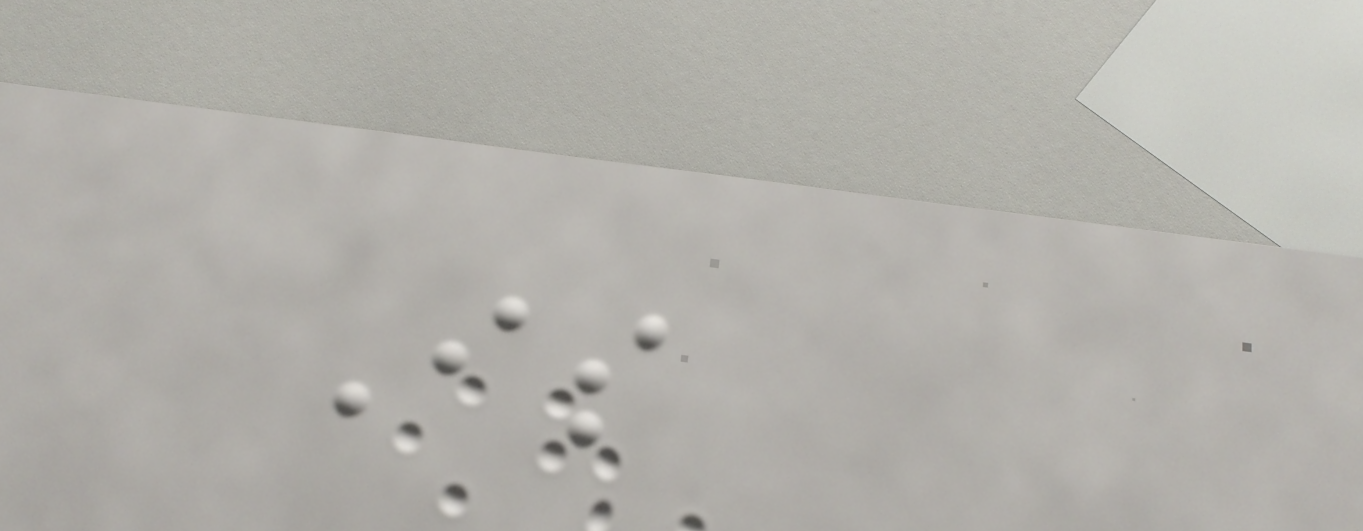Is
